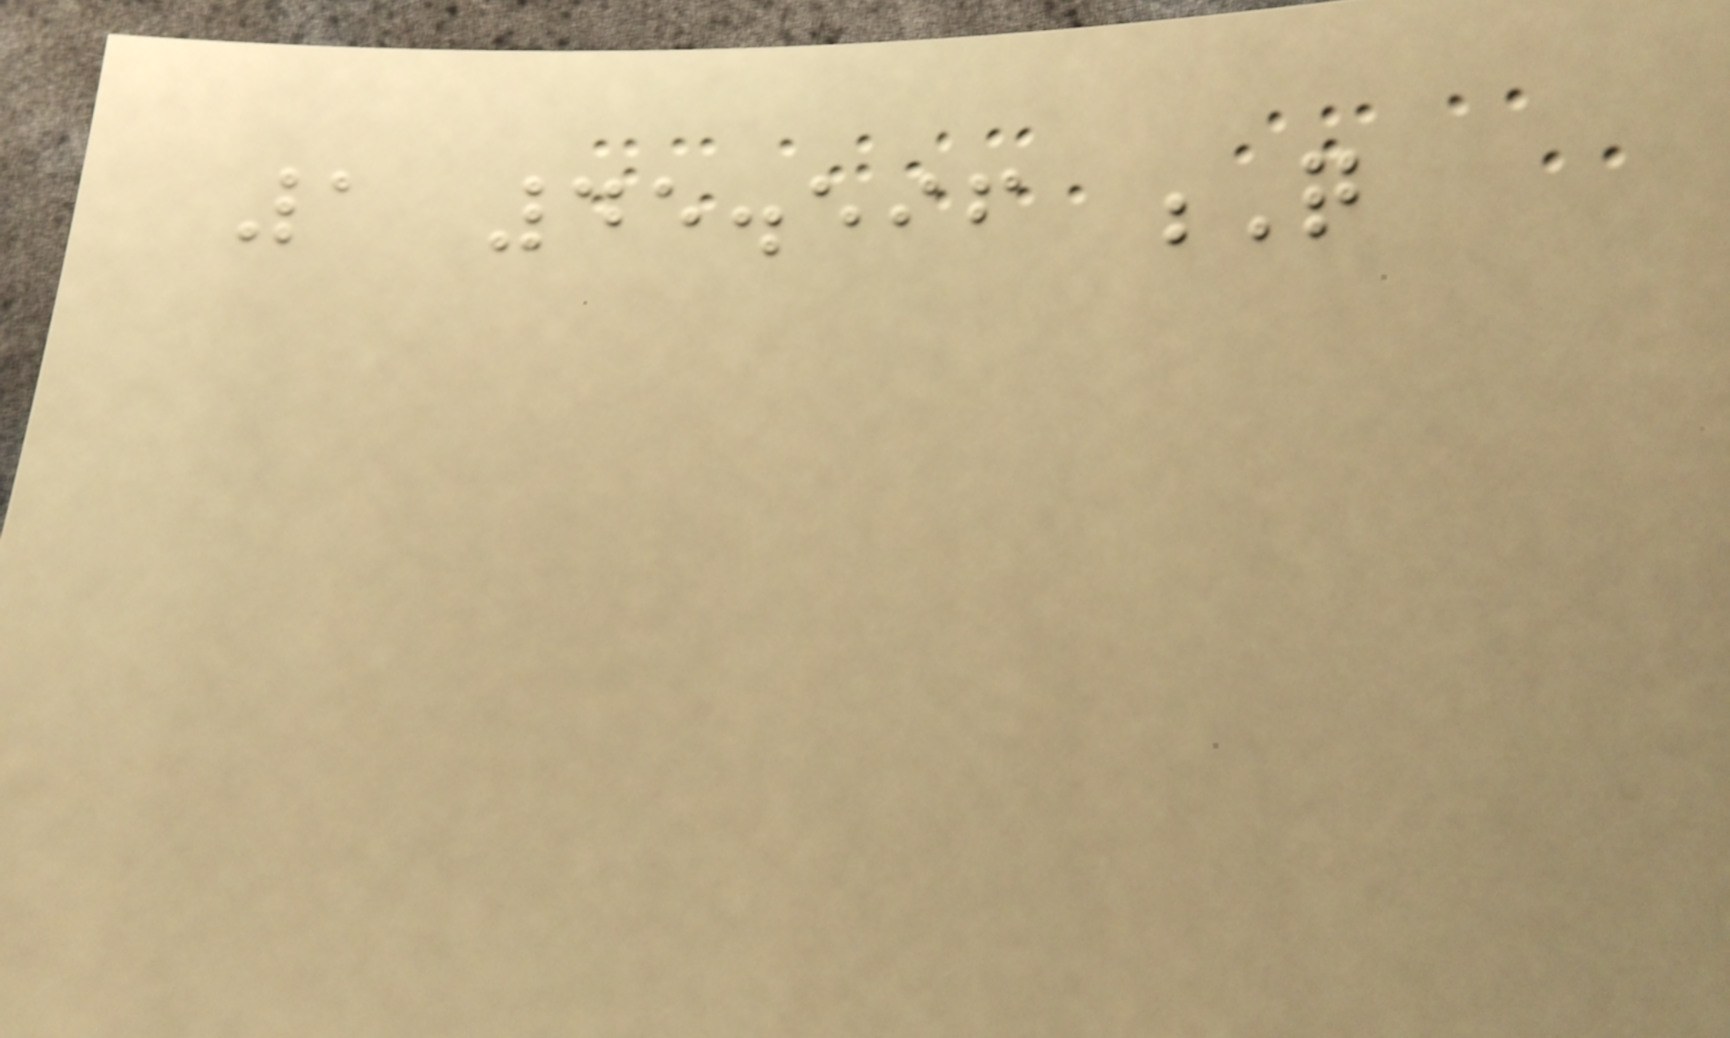1 45.596 Q
